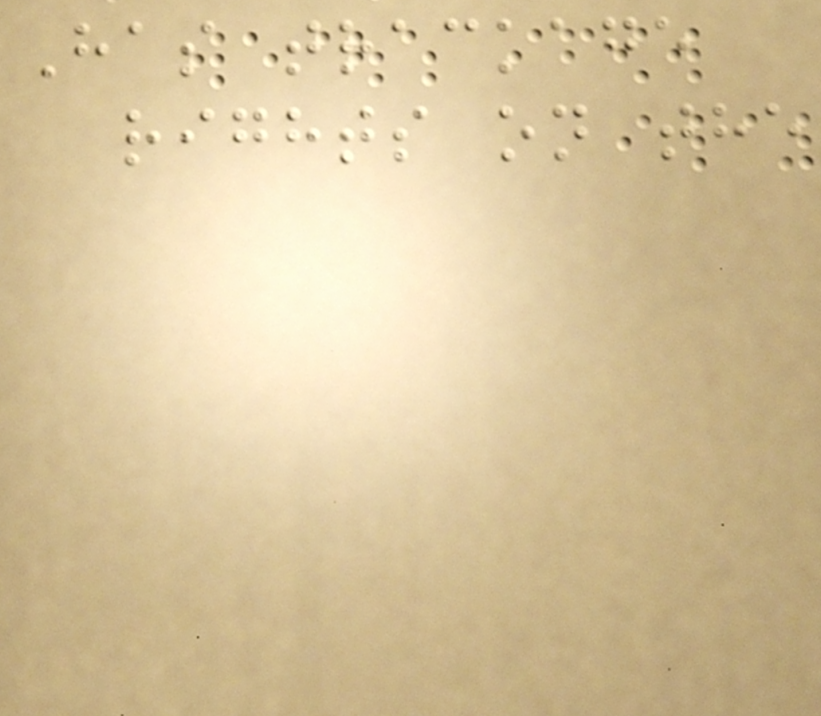Has trackage
rights on the
